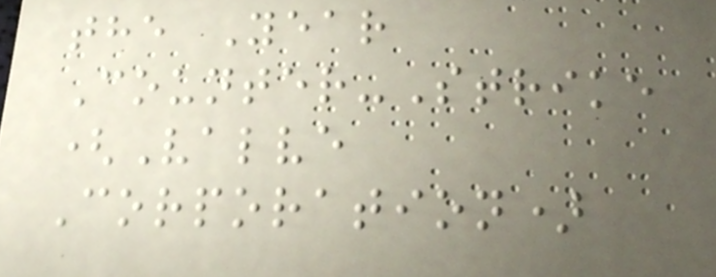the Year
Counter-Strike
(Valve
Corporation)
